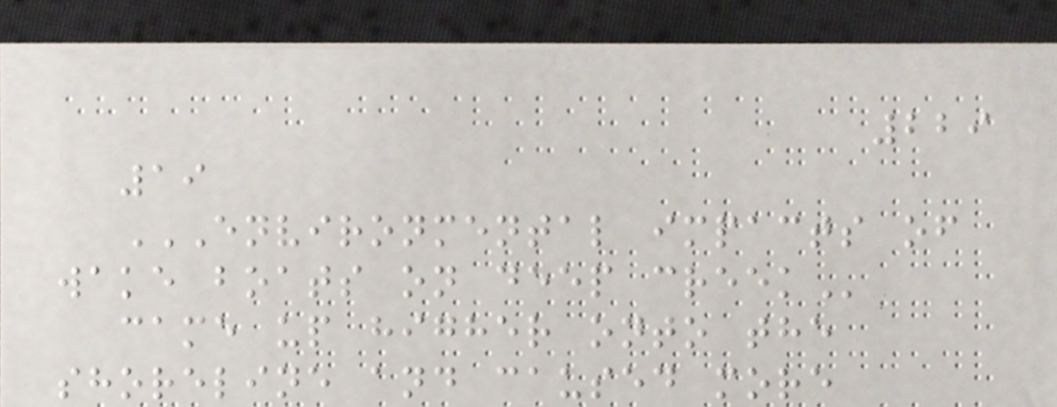229
19
ENVIRONMENTAL IMPACTS OF
WAKE BOATS ON DEEP CREEK
came up higher onto the
shoreline and caused more
